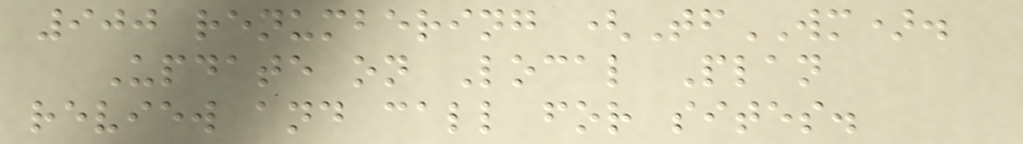900 renumbering (TfWM).
Update on Local Plan
review and call for sites.
